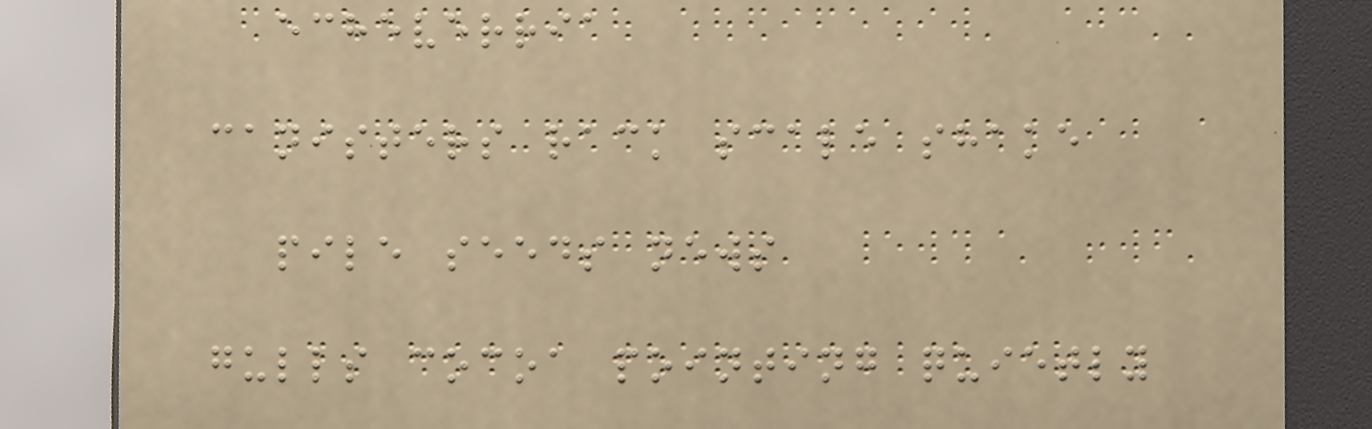echeverria
canisters rack scale shake
pile seeds news
gulls cocoa pointing quietly
